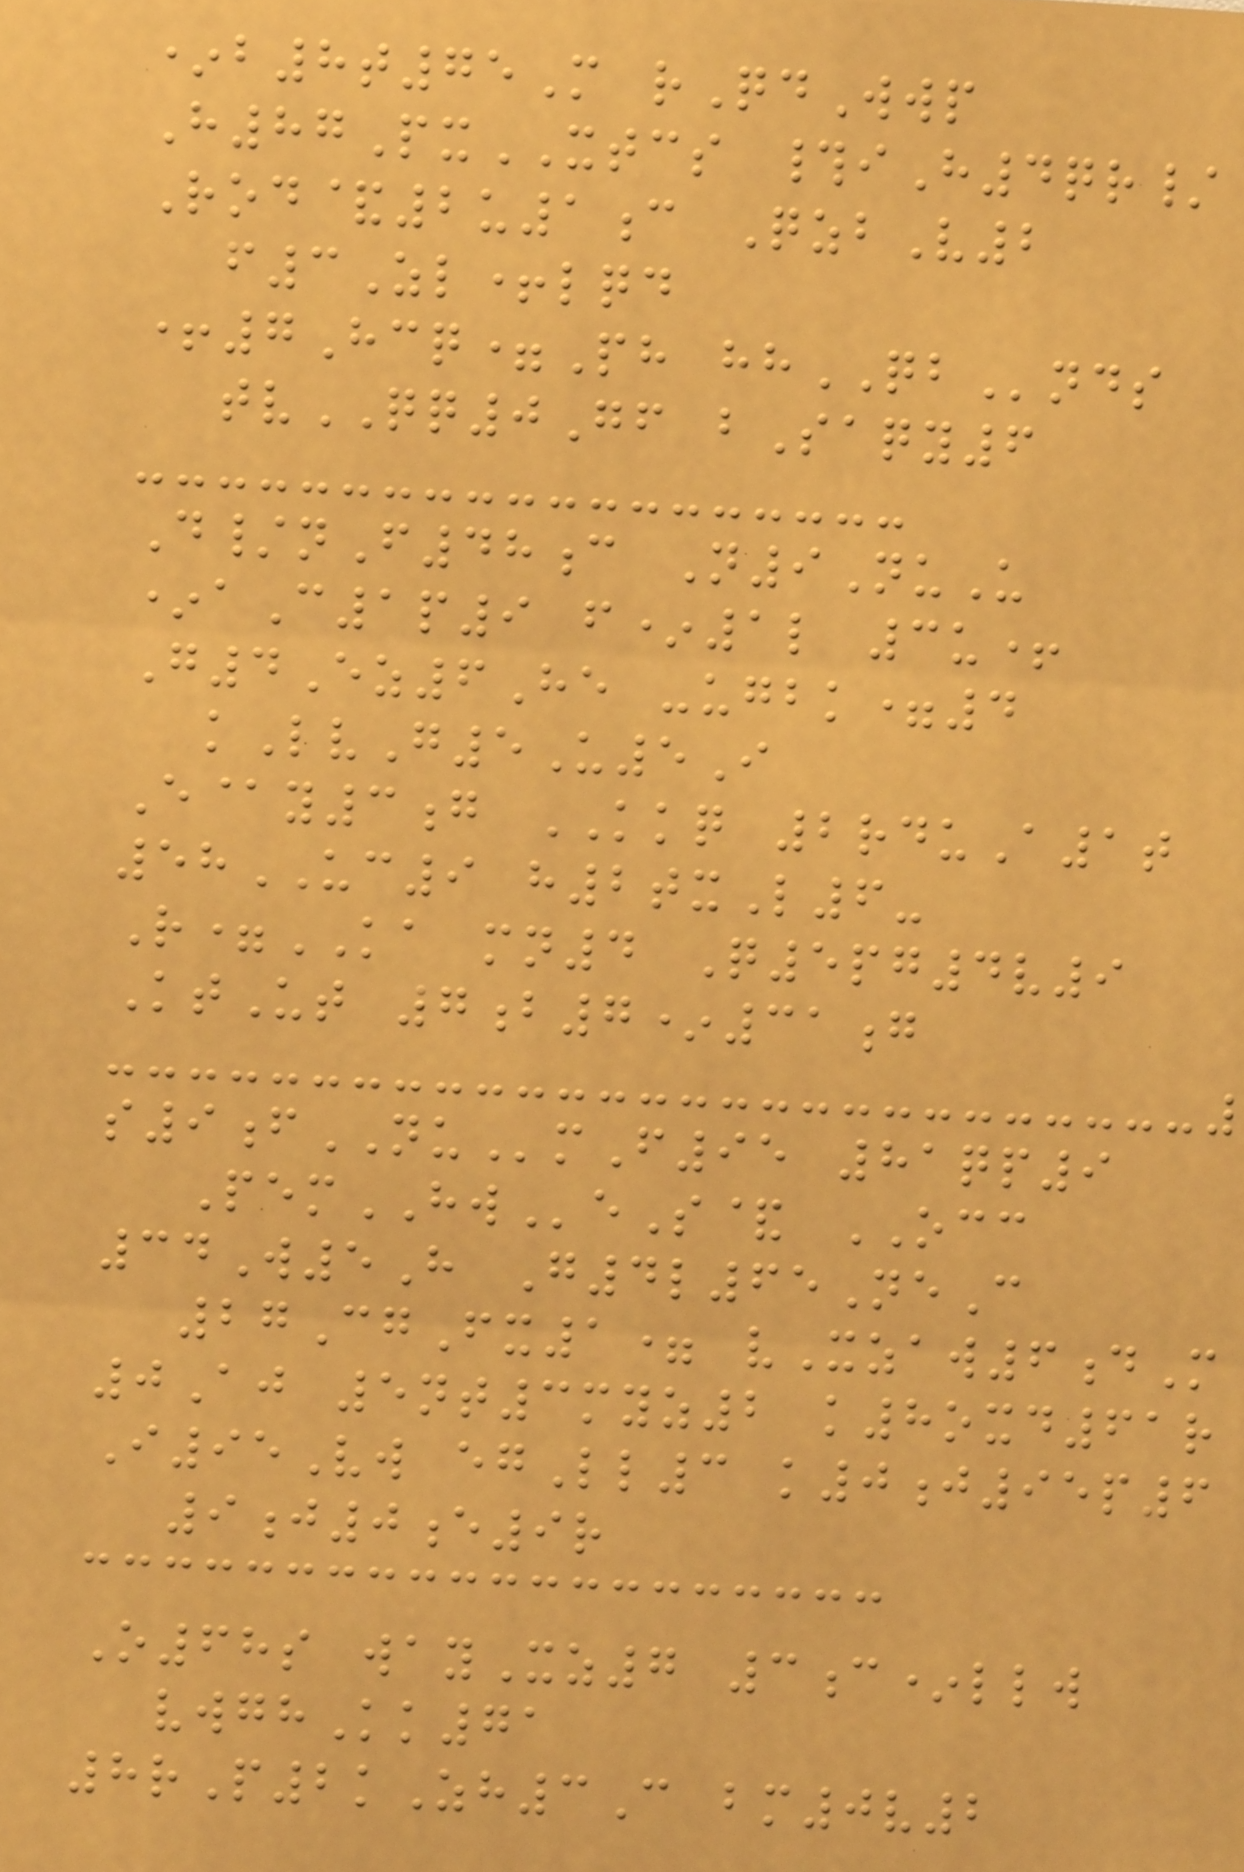*b8t75M rQdWwp
H87PxXTCS #iH4qr/
Rod&2u1c QzbV2
f3Zl+lqd
+7Hcq=Ph hhQBnds
tvQQ0Gf bSaqy6
D/nF48c N9NuU
*aC1p9 f*1l 3u+
G4Ez6He -ugbk=4
kLvG5U5I
E@y3g KKQ 2rduA1t
58UC9 h2txL6-
R=KA mn4 Q5pg4v9
KtUt 7b7*31g
s9fNUmF95 81qp9
PemHWeS& OCC
34W5H G4l65NeC
27CgFx1= vXzaw6dM
0Aj 5nt3myz2 k8oxd61r
I95Vw egLl3 k0j95p6
9j0e9r
O68s wayXz7 3c*llw
vwghKk71
8rP2kZh3C bm0v2
